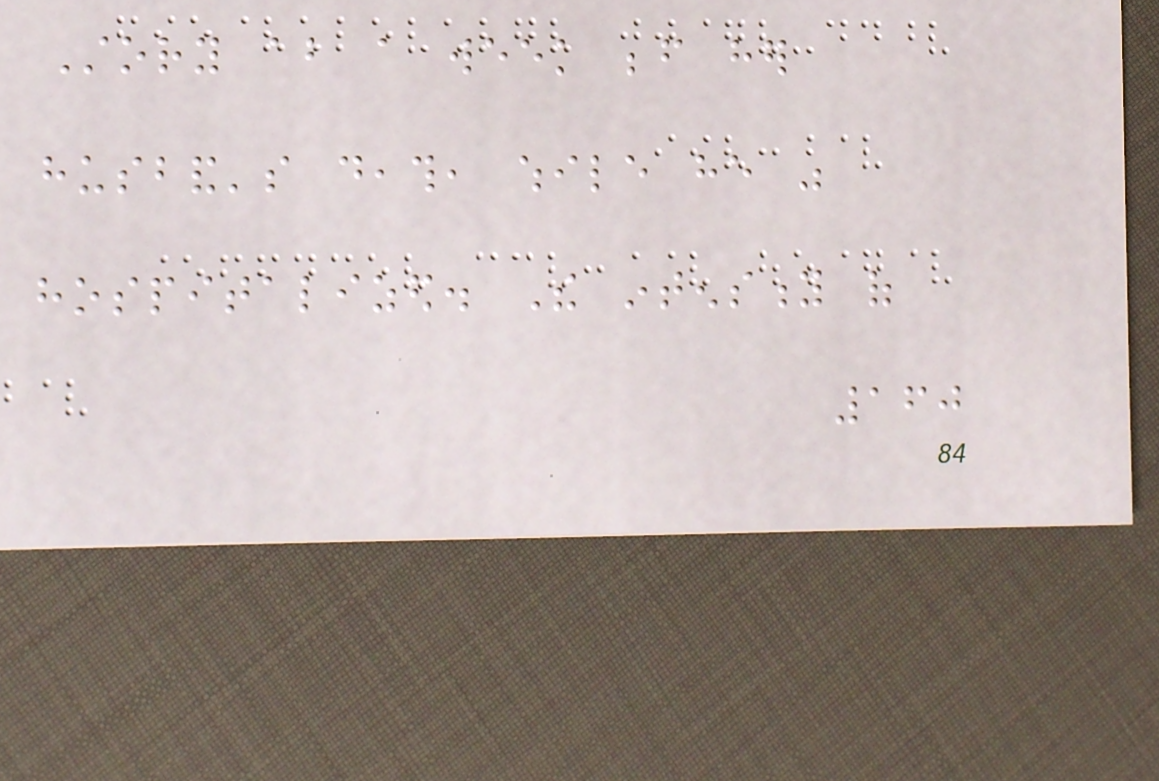Story about a week before her
husband's death, while he was
hospitalized. The intensity of
160
